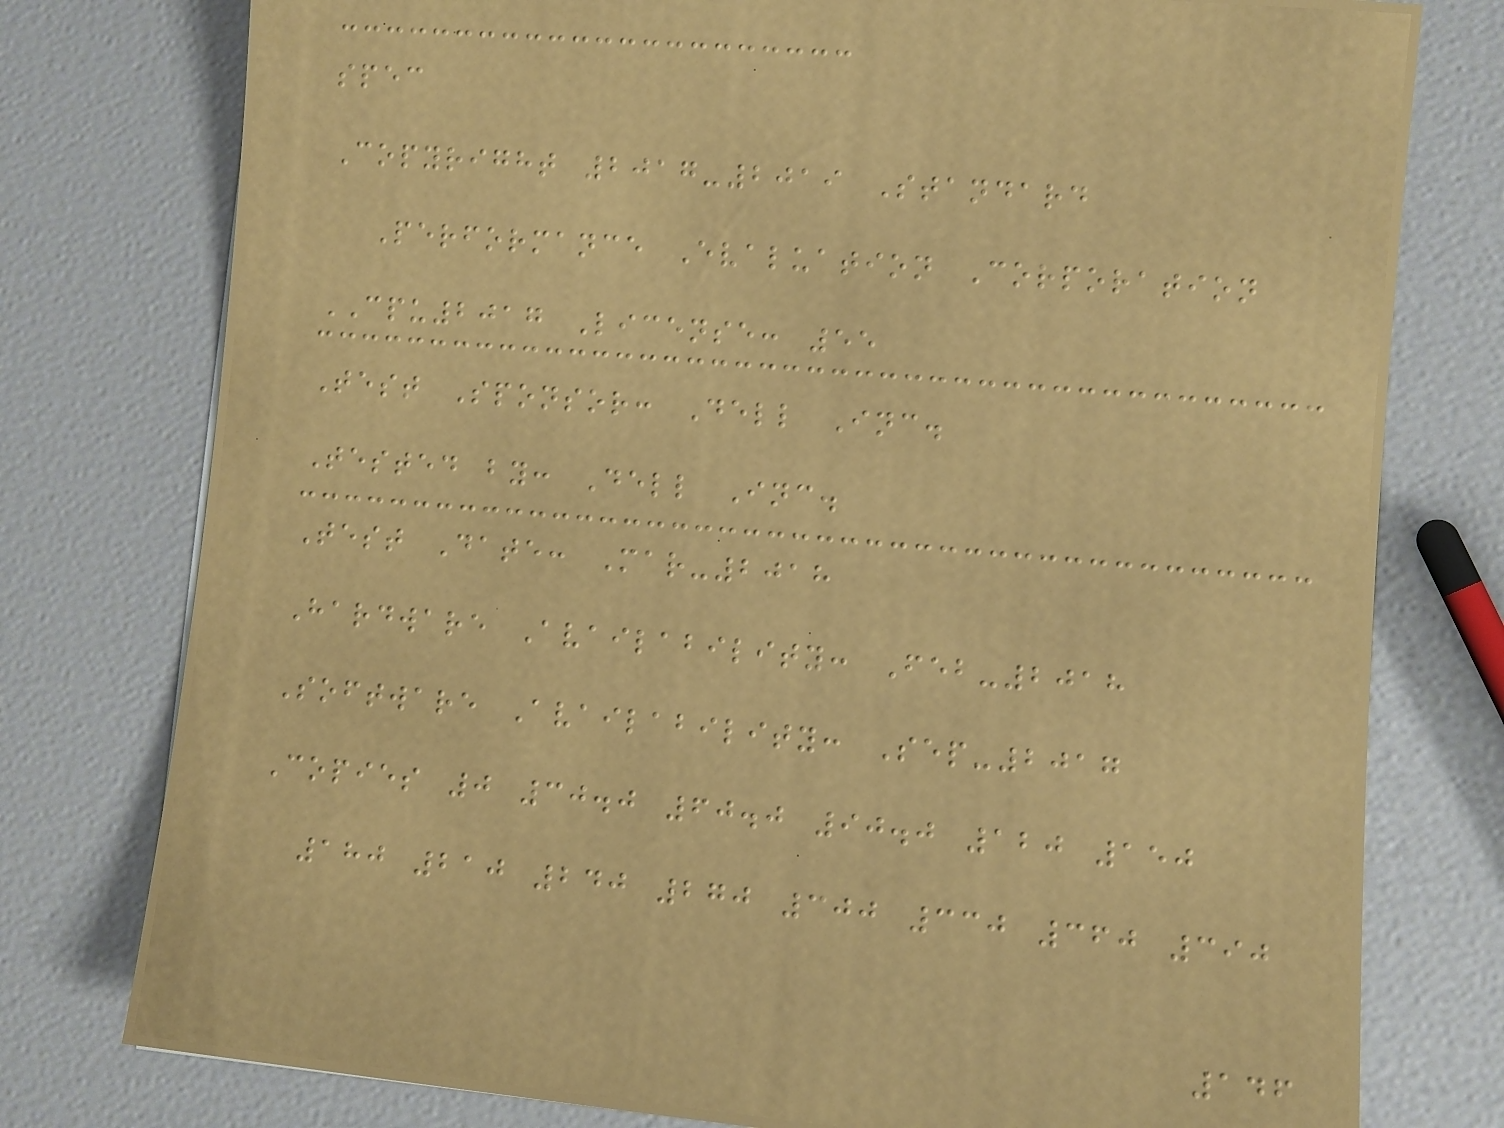spec
Copyright 2017-2019 Standard
Performance Evaluation Corporation
CPU2017 License: 55
Test Sponsor: Dell Inc.
Tested by: Dell Inc.
Test Date: Mar-2018
Hardware Availability: Feb-2018
Software Availability: Sep-2017
Copies 0 30.0 60.0 90.0 120 150
180 210 240 270 300 330 360 390
146
